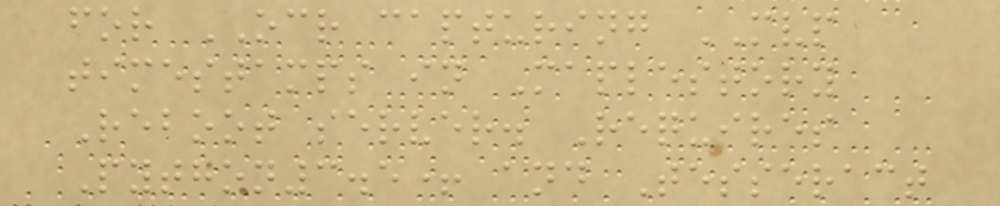for OCR capturing MVP
timestamps in Maplestory
Reboot server. Requires
Python3.5+ and Tesseract
